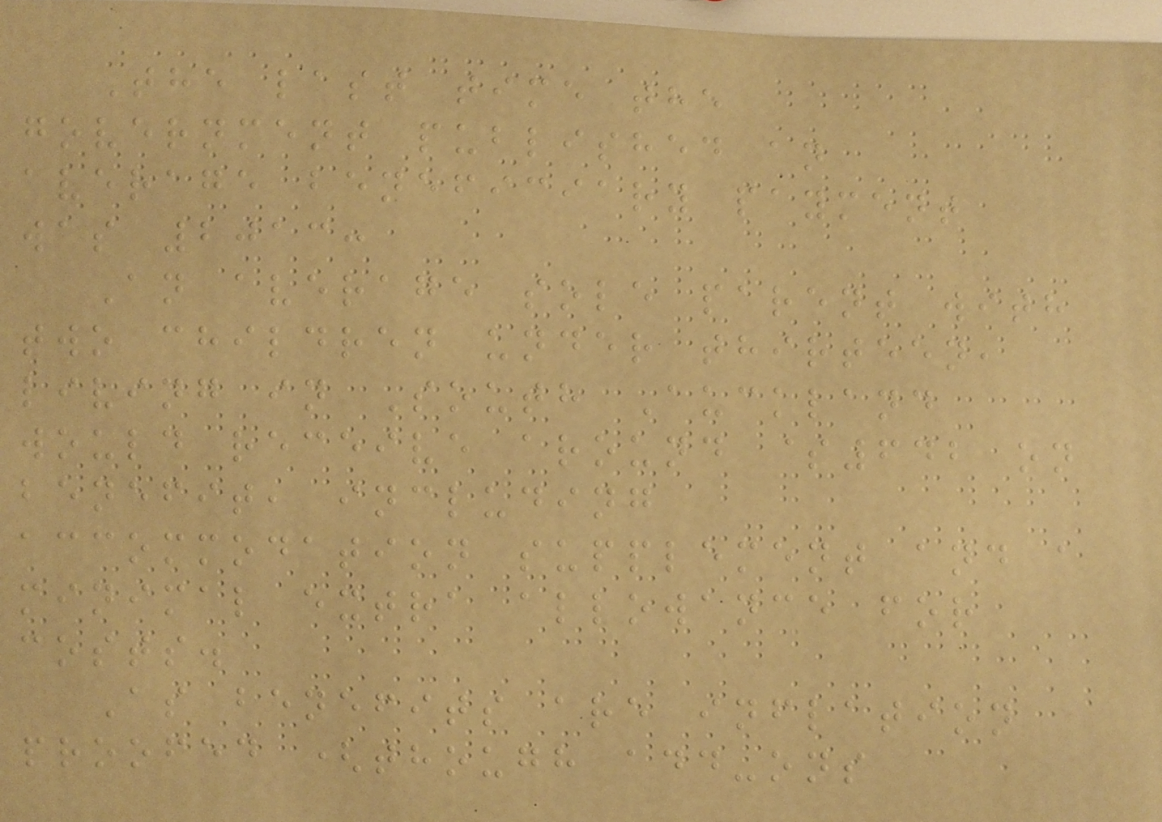The last time the
government published an
average beneficiary payment
was 2013:
An average sole parent with
two children under thirteen,
living in South Auckland
would receive around $642 on
benefit, including
accommodation supplement and a
minimal extra allowance for
costs.
As benefits are inflation
proofed (though add-ons
